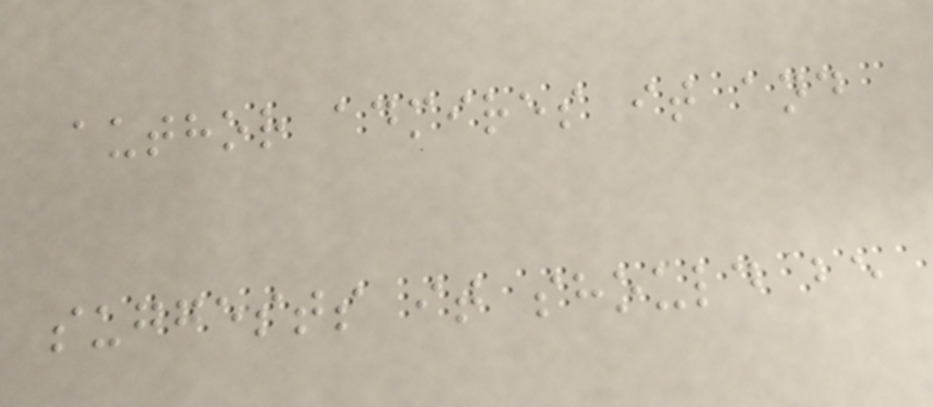author admires it and
suggests it should be
